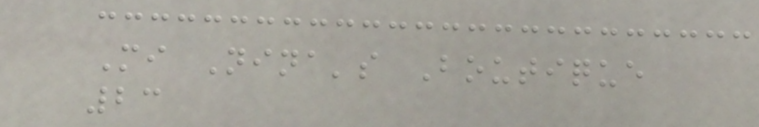Mi Nina's Boutique
23
